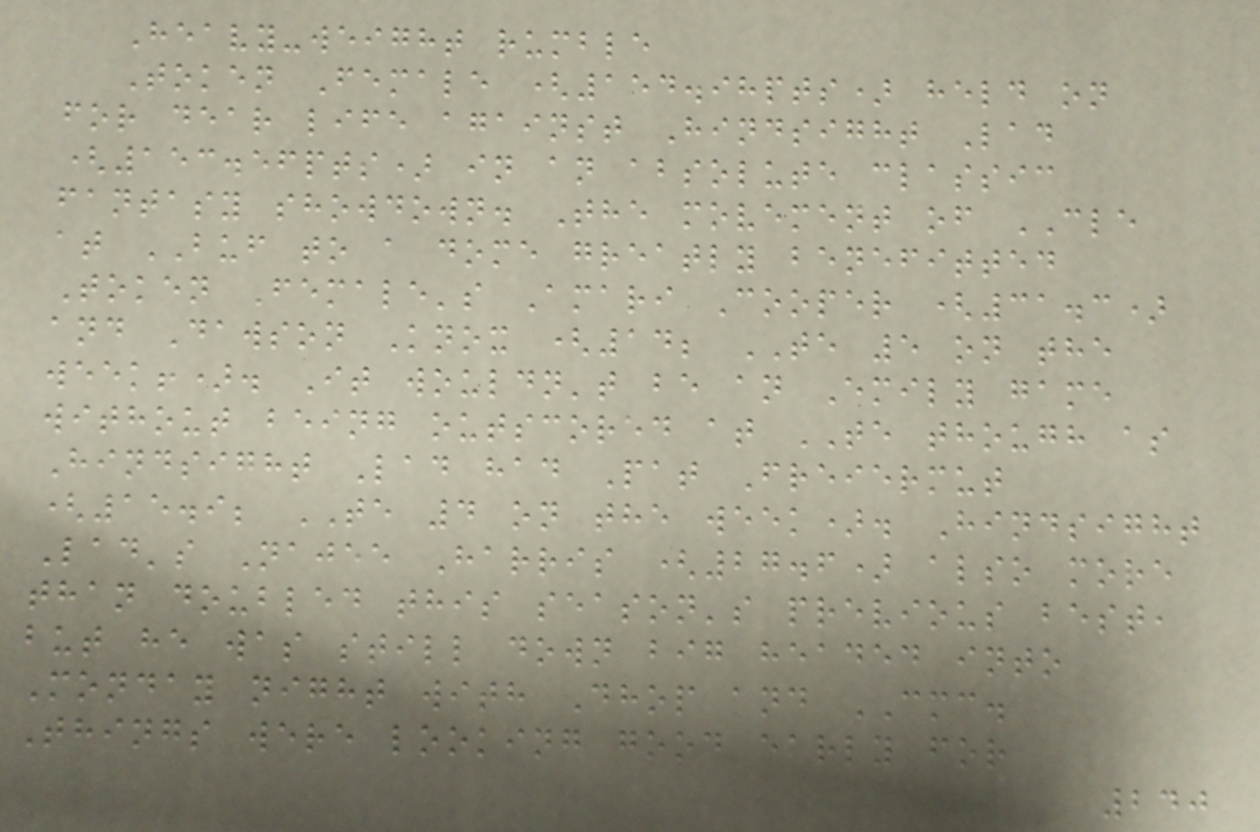Heavy-weight rumble
Token Female (154.98pts) held on
for dear life against Hindsight Lad
(153.56pts) in an absolute classic
fantasy showdown. The movement of CLE
at BUF to a dome greatly benefitted
Token Female's Amari Cooper (31.3)
and Dawson Knox (14; TE 5 on the
week!). It wouldn't be an Emily game
without being outscored at TE though as
Hindsight Lad had Pat Freiermut
(15.9; TE 4 on the week). Hindsight
Lad's Najee Harris (27.6) also more
than doubled this season's previous best,
but he was still down big headed into
Monday night with Dhop and CMC.
Things were looking good early for
240
